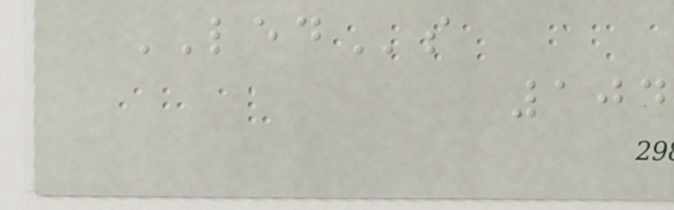LEDs
104
